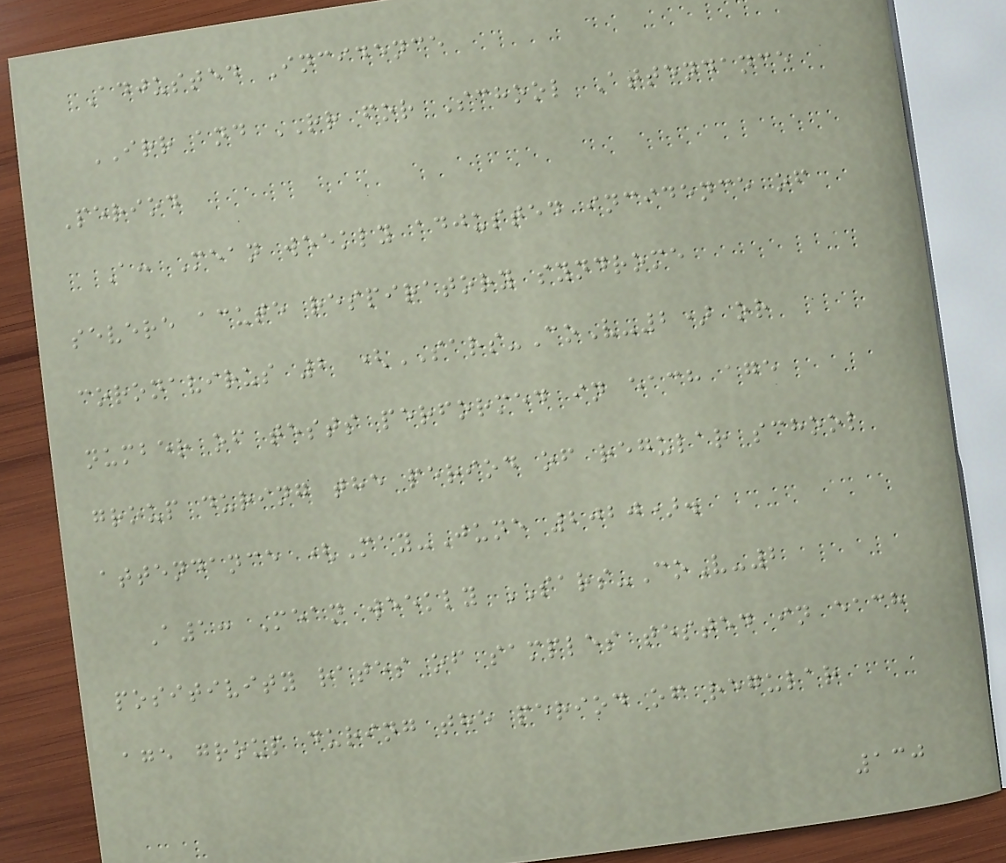Adjusted Incidence
IRR and RR for School Attendance
Period
A: Mean weekly adjusted incidence of
severe acute respiratory syndrome
coronavirus 2 (SARS-CoV-2) or
number of tests performed in each age
group during the period of regular school
attendance (May-June 2020).
A1: Mean weekly SARS-CoV-2
positivity rates of samples tested in each
age group during the period of regular
130
